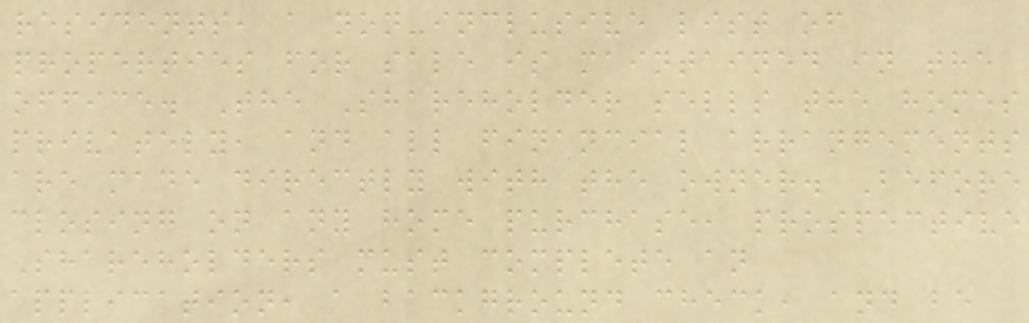residents, a non-inclusive list of
properties for sale is maintained in the
office. The Shareholder sells the homes
privately, and all financial arrangements
are made directly with the owner. Before
closing on any home purchase, prospective
Shareholders must complete an
application, a background check, and be
